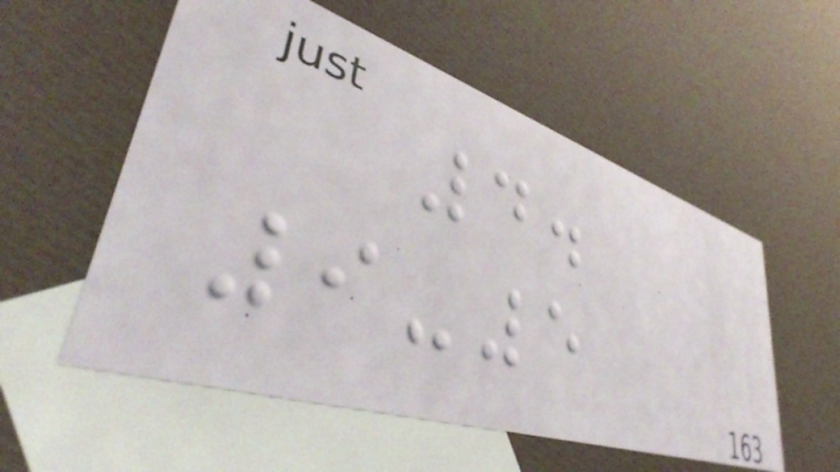4.
9-5
